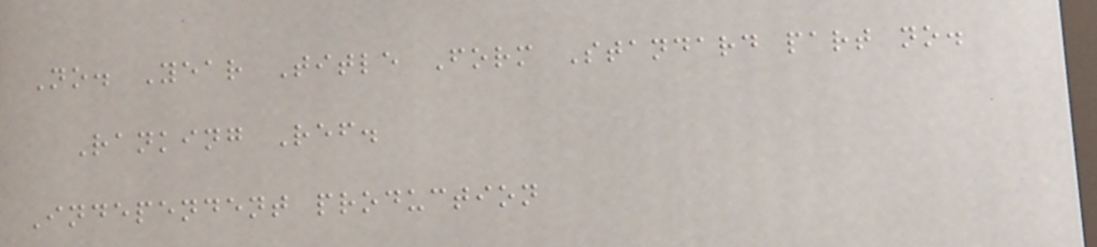No. Year Title Form Standard part no.
Ranking Ref.
Independent production
